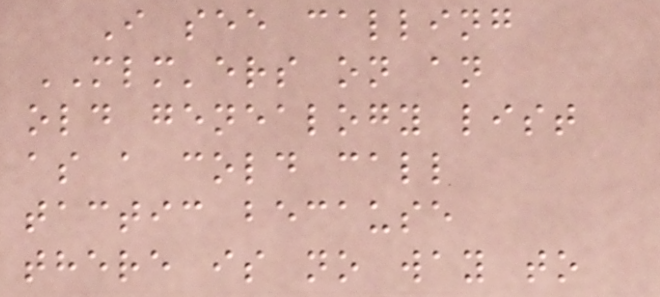I see calling
MLM'ers on an
old genealogy list
as a cold call
tactic because
there is no way to
